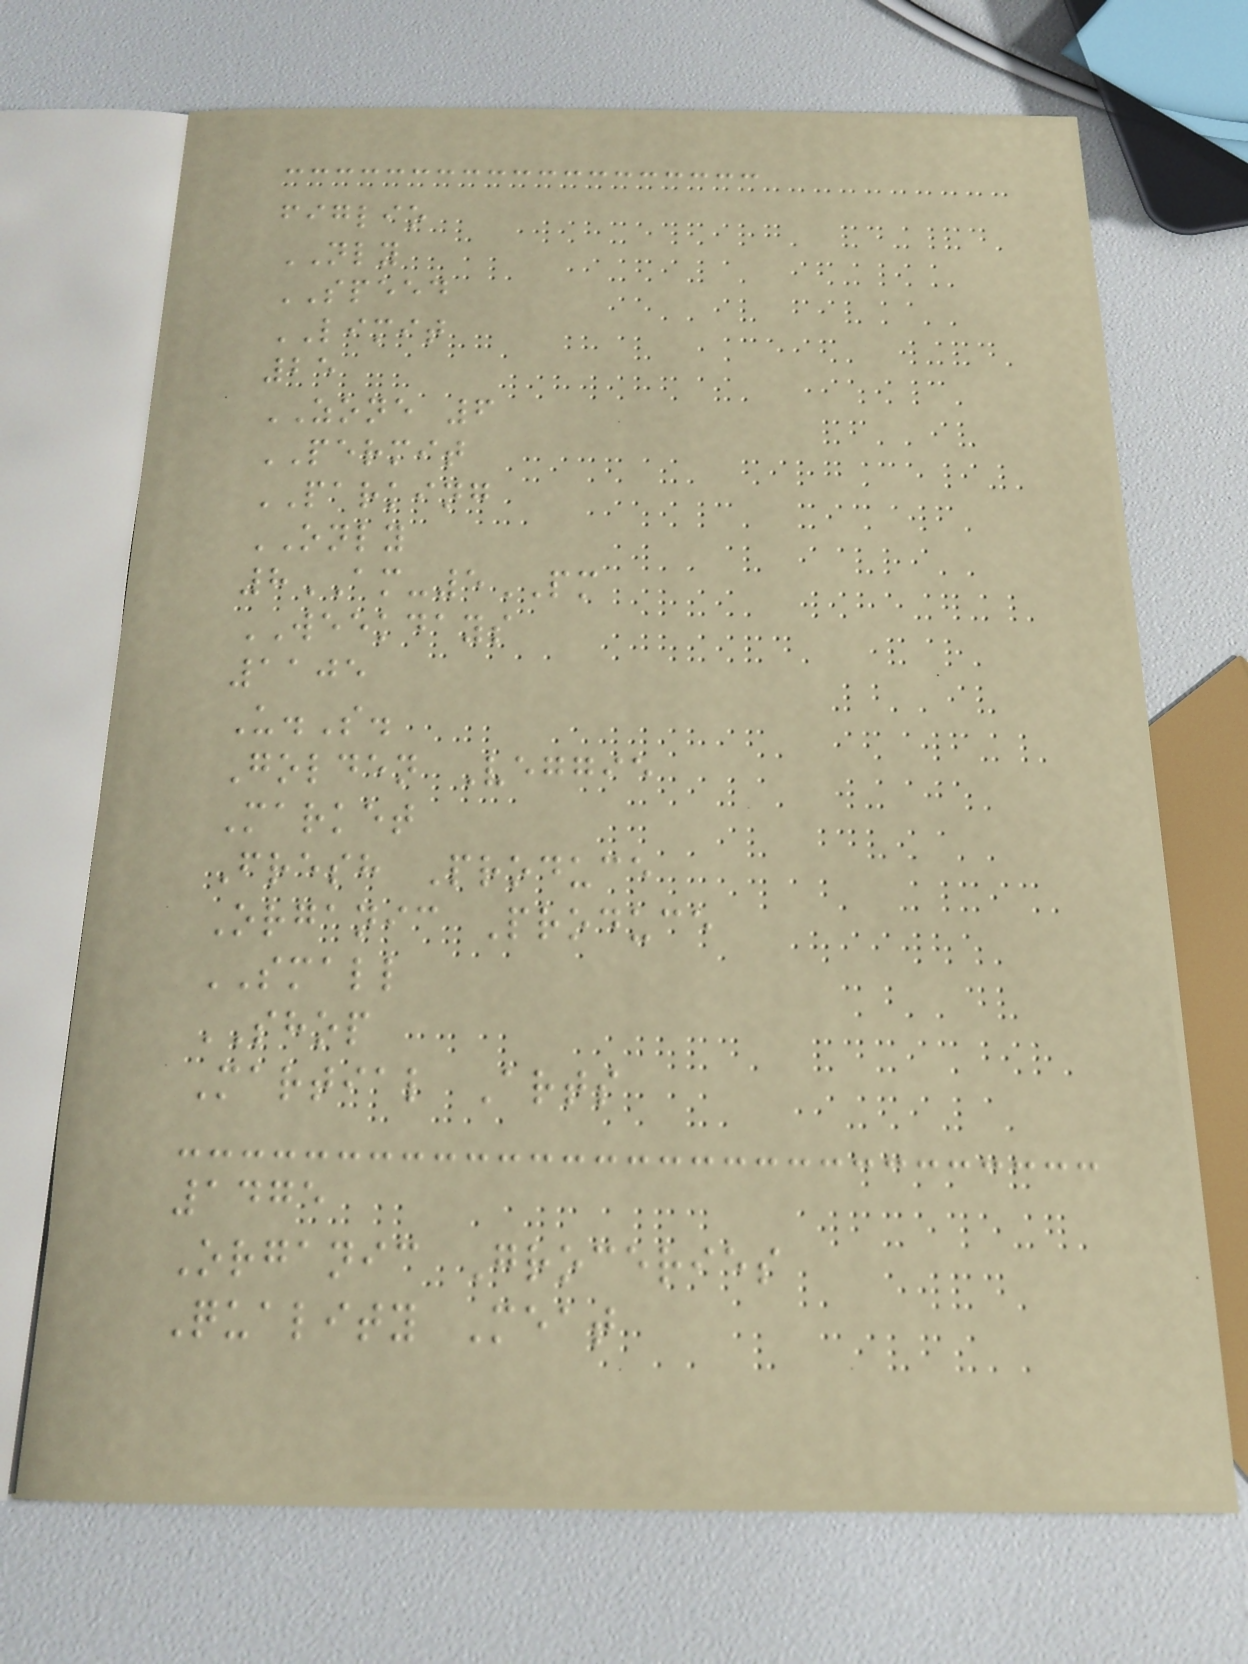figlio
NLY
SPEED
LIMIT
25
ZONE 6
PERMIT
PARKING
ONLY
8AM-5PM
WEEKDAYS
1105
U.S.
Golden Veggie
Market
Fresh Produce
Organic Produce
SMALL
SHOP
Martial Arts
1475
Organic Groceries
Quality Meat
